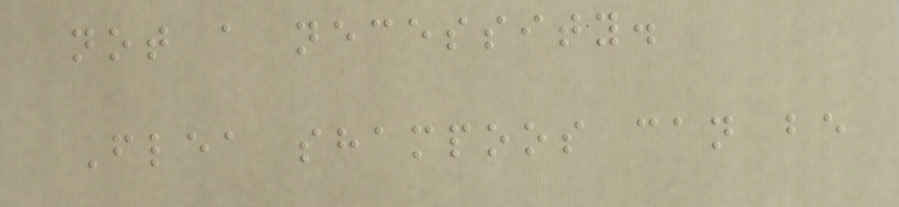not a necessity.
Flea shampoos can be
